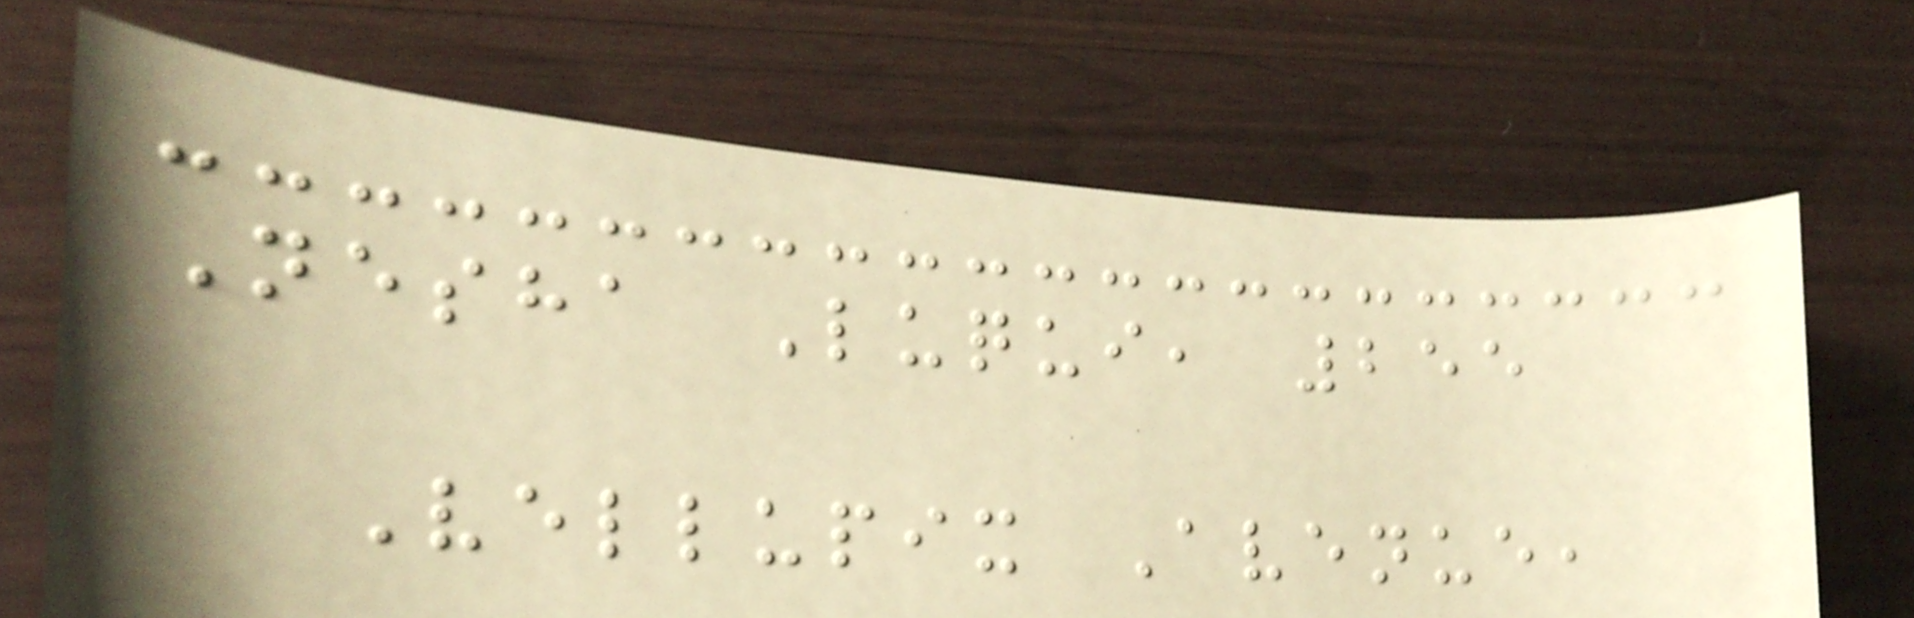Nesha Luqui, 255
Vellupix Avenue,
